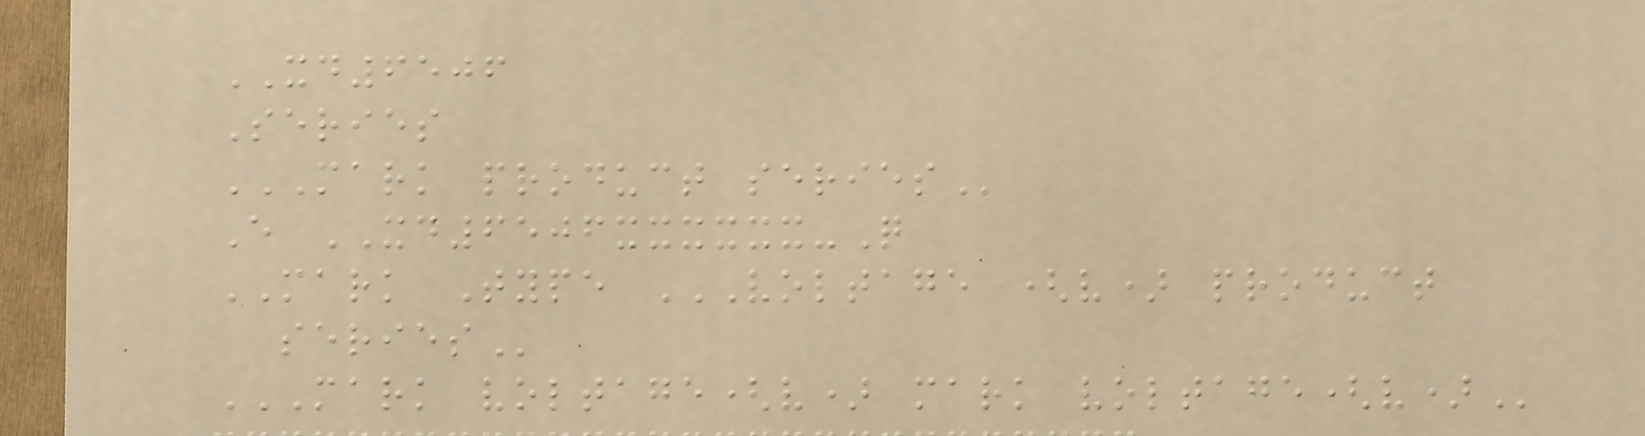XD6506
Series
MARK PRODUCT SERIES
E XD6506xxxxxx-Q
MARK Type VOLTAGE (V) PRODUCT
SERIES
MARK VOLTAGE(V) MARK VOLTAGE(V)
